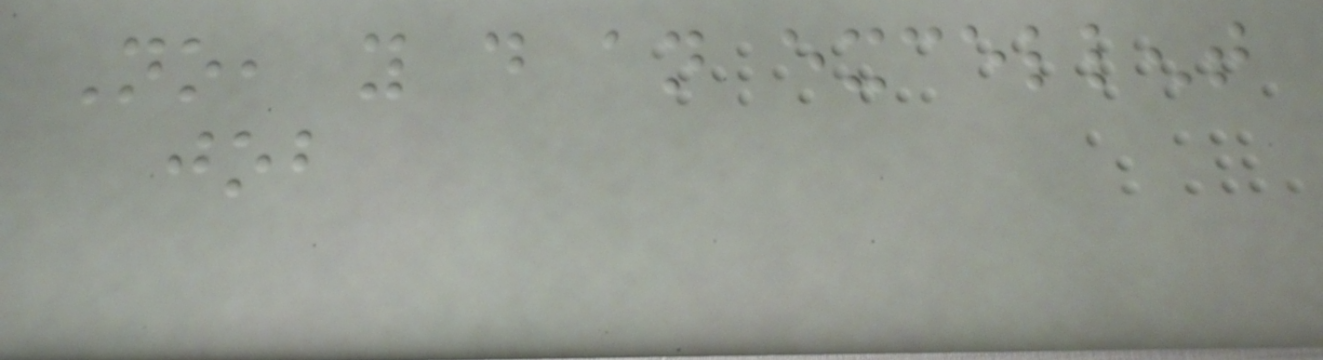No, you do an excellent
job
